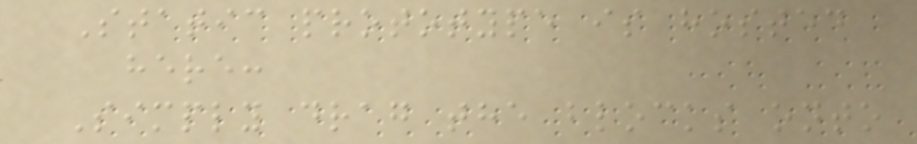Static prototype is hosted
here:
Simply drag the blocks onto
